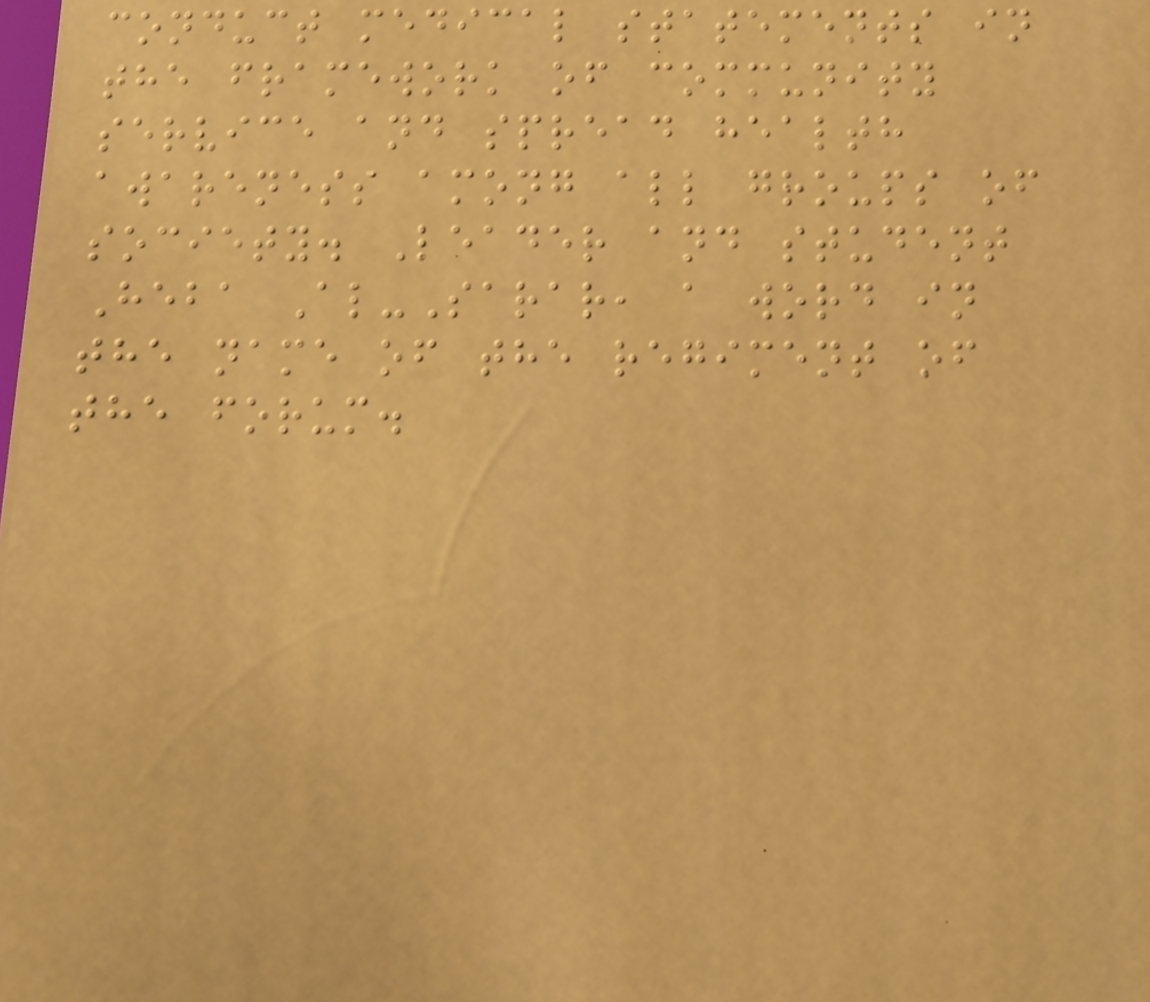conduct medical statements in
the framework of community
service and spread health
awareness among all groups of
society. Leader and student
Heba Al-Sarar, a word in
the name of the regiment of
the forum.
